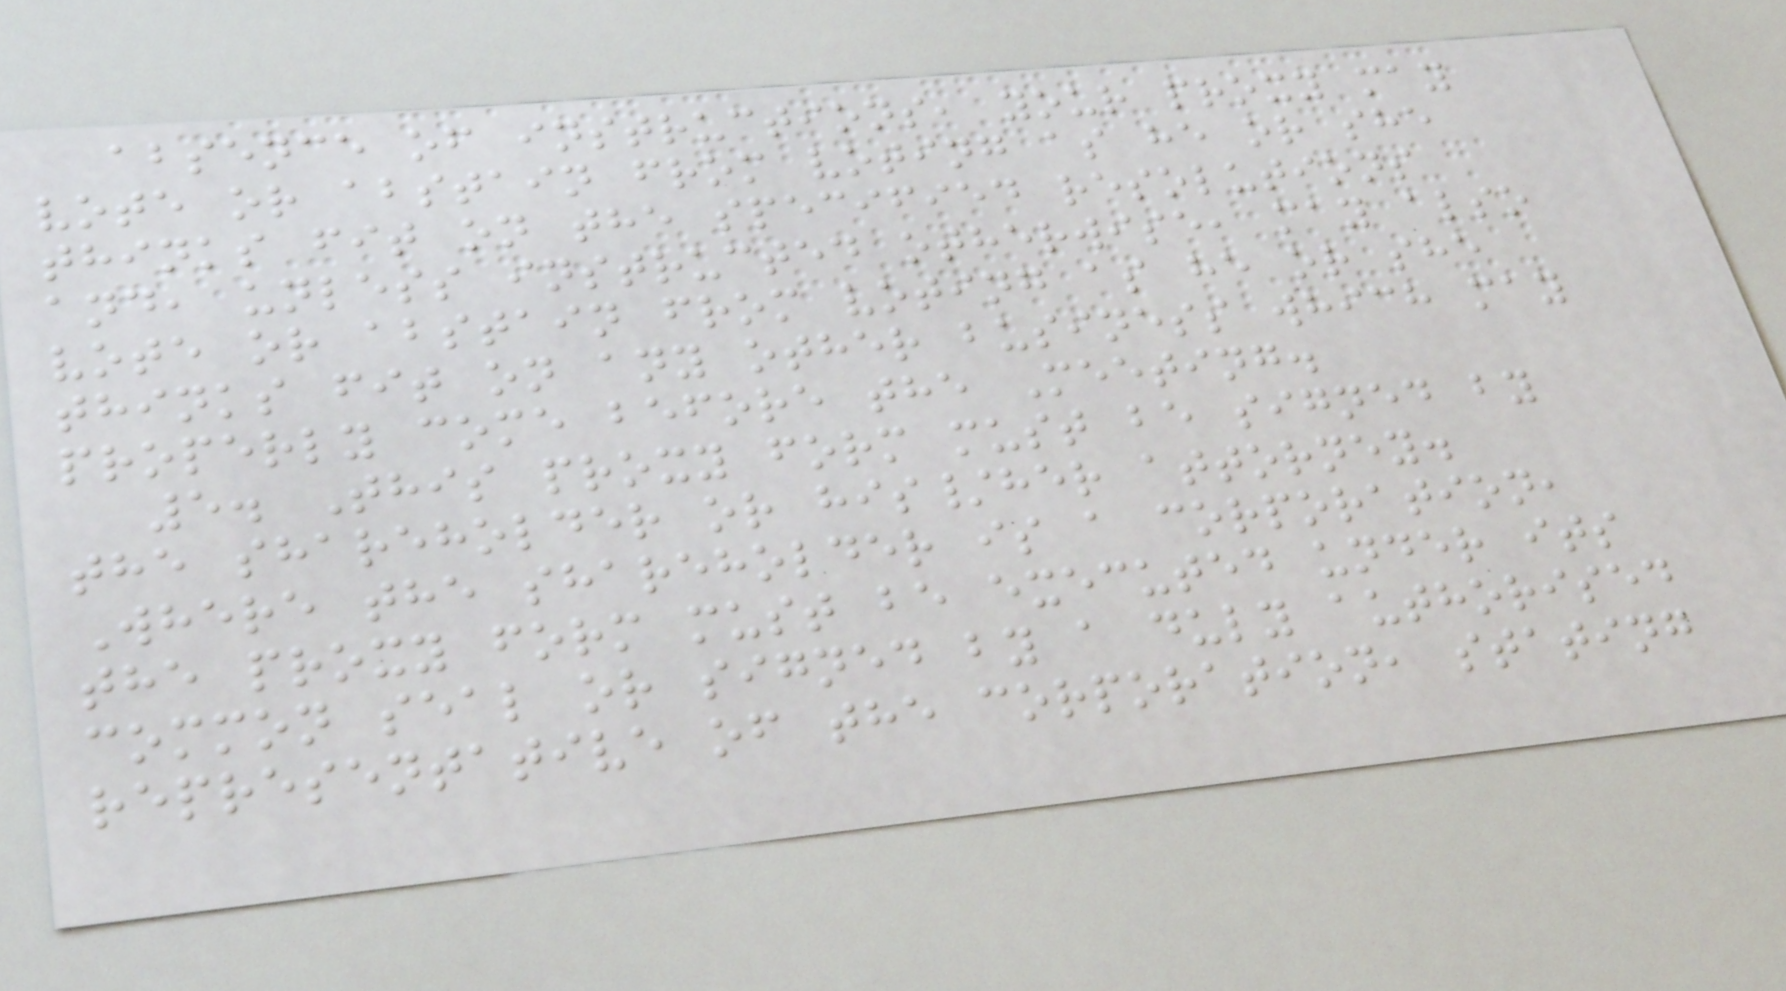absence of instructions, your proxy may
vote or abstain from voting as he or she
thinks fit on the specified resolutions
and, unless instructed otherwise, may also
vote or abstain from voting as he or she
thinks fit on any other business which may
properly come before the Meeting.
5. This proxy form must be signed by
the shareholder or his/her attorney.
Where the shareholder is a corporation,
the proxy form must be executed under its
common seal or signed by a duly authorised
representative of the corporation, stating
